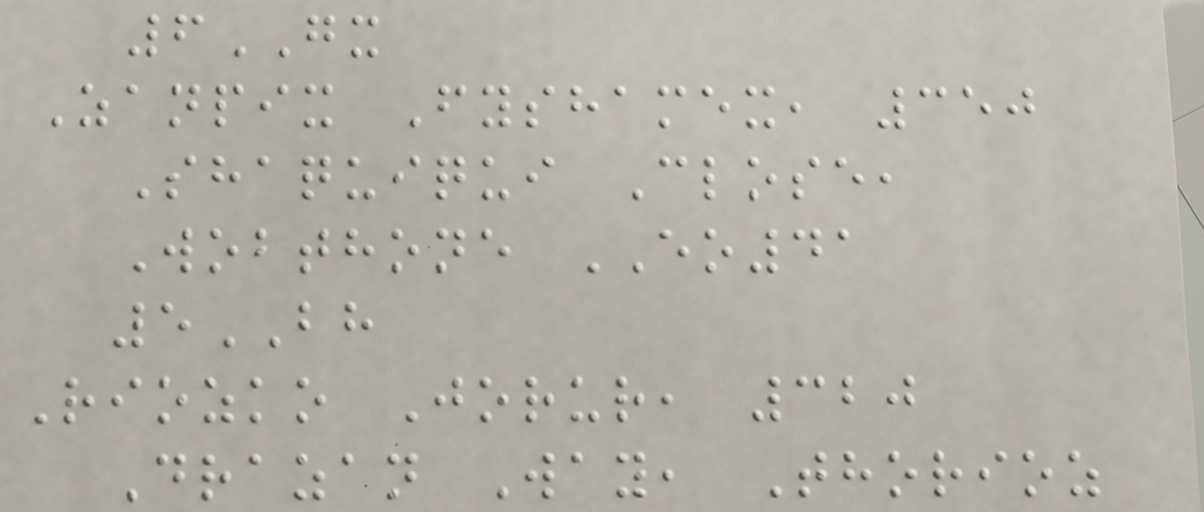6GX
Zanpix Fyshamex, 350
Shaquiqui Close,
Wobthone EO41
5BH
Riozko Jorur, 320
Drazan Way, Thorioz
